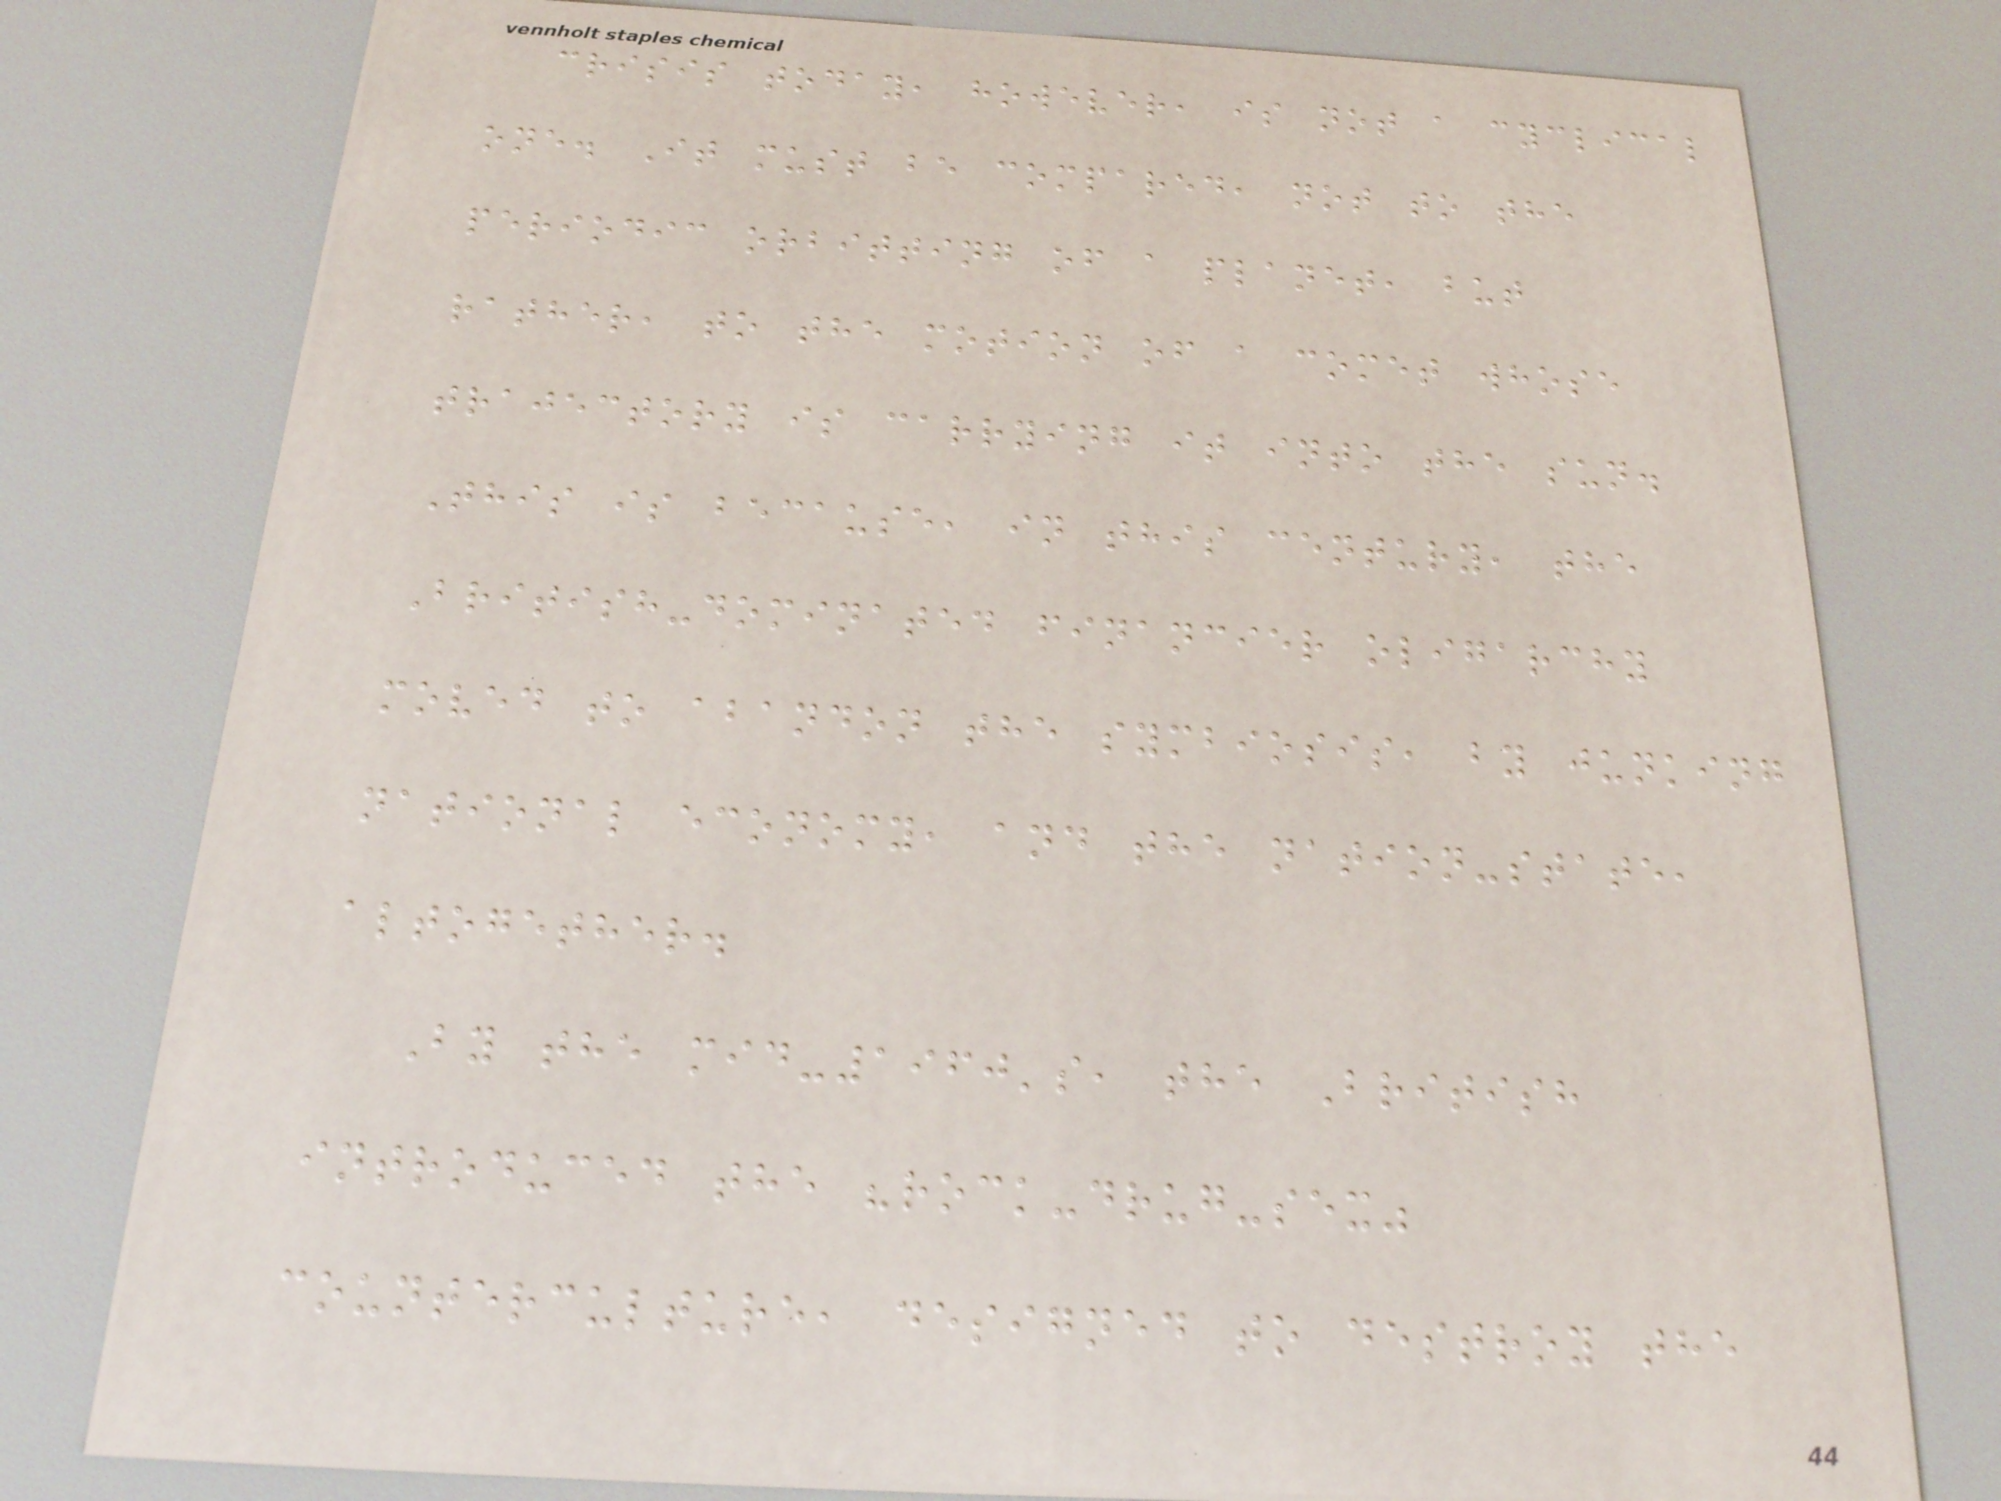crisis today, however, is not a cyclical
one. It must be compared, not to the
periodic orbitting of a planet, but
rather, to the motion of a comet whose
trajectory is carrying it into the sun.
This is because, in this century, the
British-dominated financier oligarchy
moved to abandon the symbiosis, by junking
national economy, and the nation-state,
altogether.
By the mid-1960's, the British
introduced the "rock-drug-sex"
counterculture, designed to destroy the
